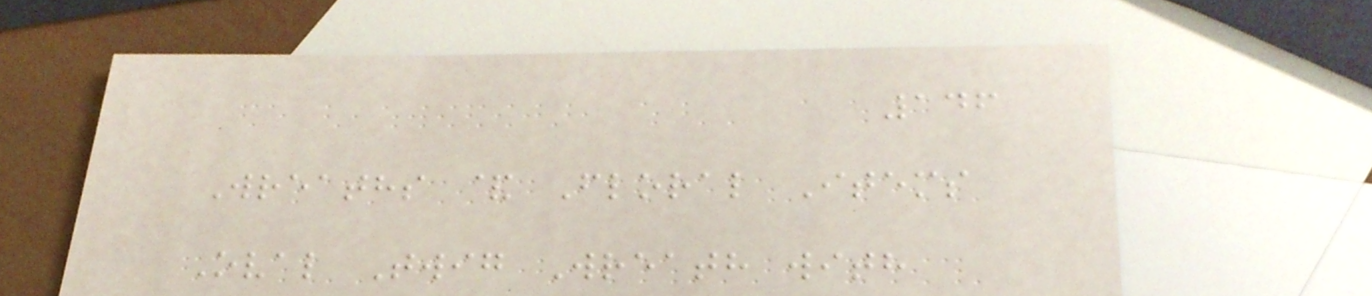146
Wreaths & Floral Items
Oval Twig Wreath with
